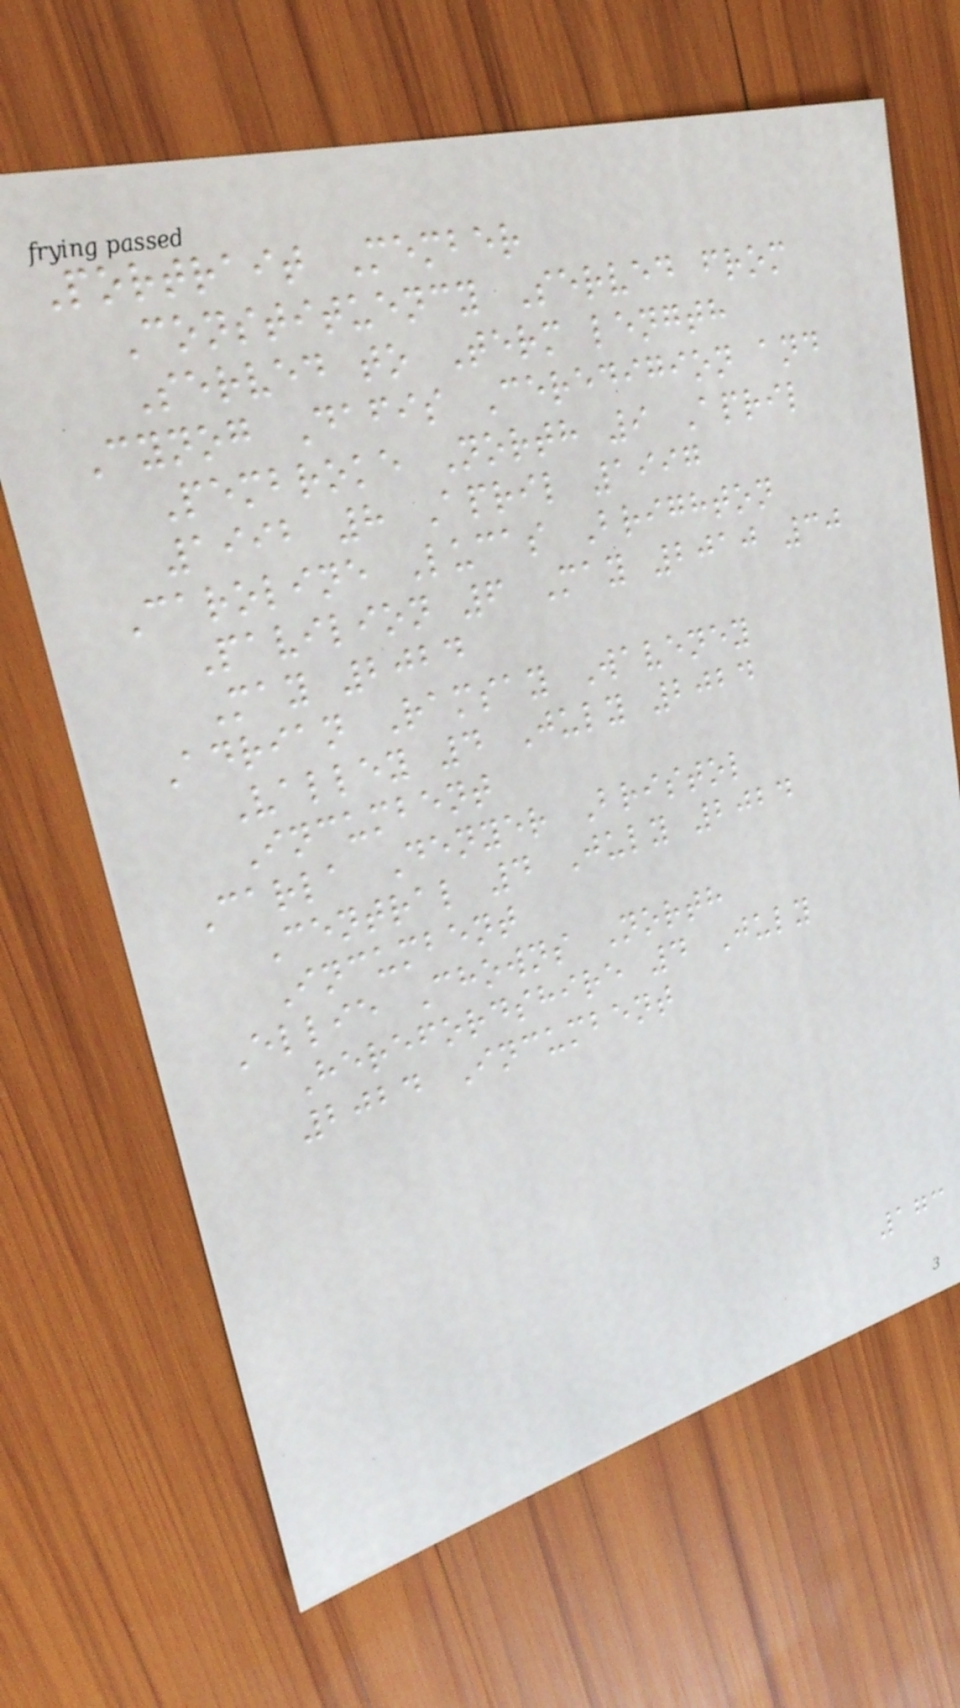Portrait Member
Constituency Served from
Served to Term length
Cynog Dafis Ceredigion and
Pembroke North 9 April
1992 8 April 1997
Caroline Lucas Brighton
Pavilion 6 May 2010 30
May 2024
Adrian Ramsay Waveney
Valley 4 July 2024
Incumbent
Carla Denyer Bristol
Central 4 July 2024
Incumbent
Ellie Chowns North
Herefordshire 4 July
2024 Incumbent
173
